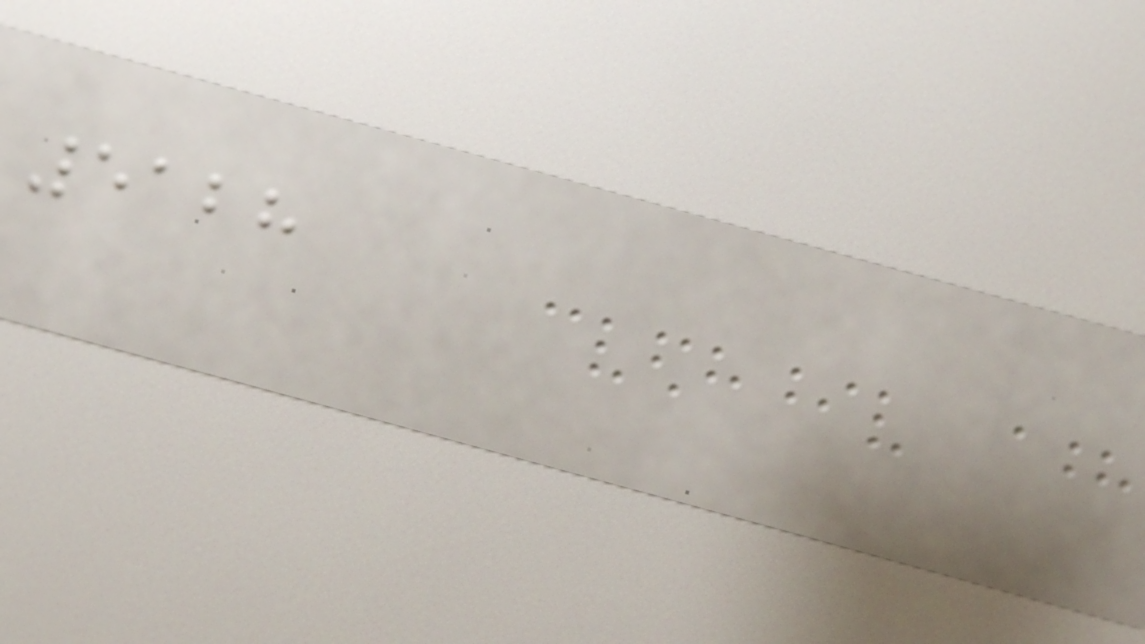5128
